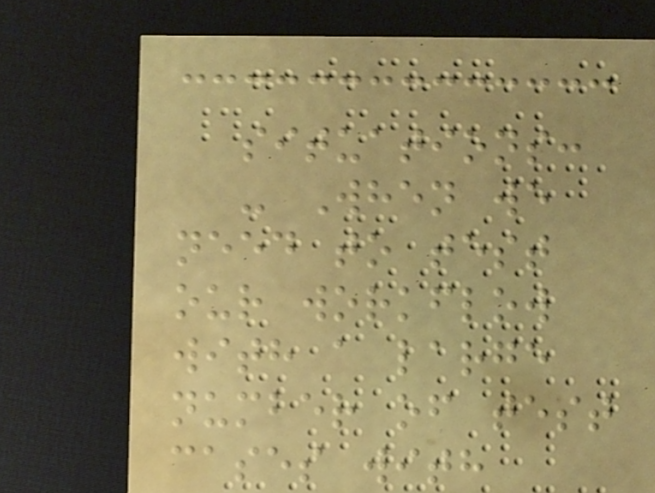situations:
- When we
need to test
our workflow
with a large
number of test
cases with
